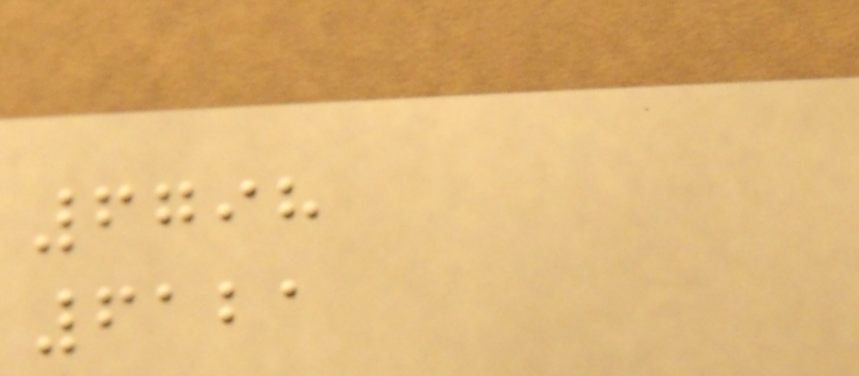6798
6121
